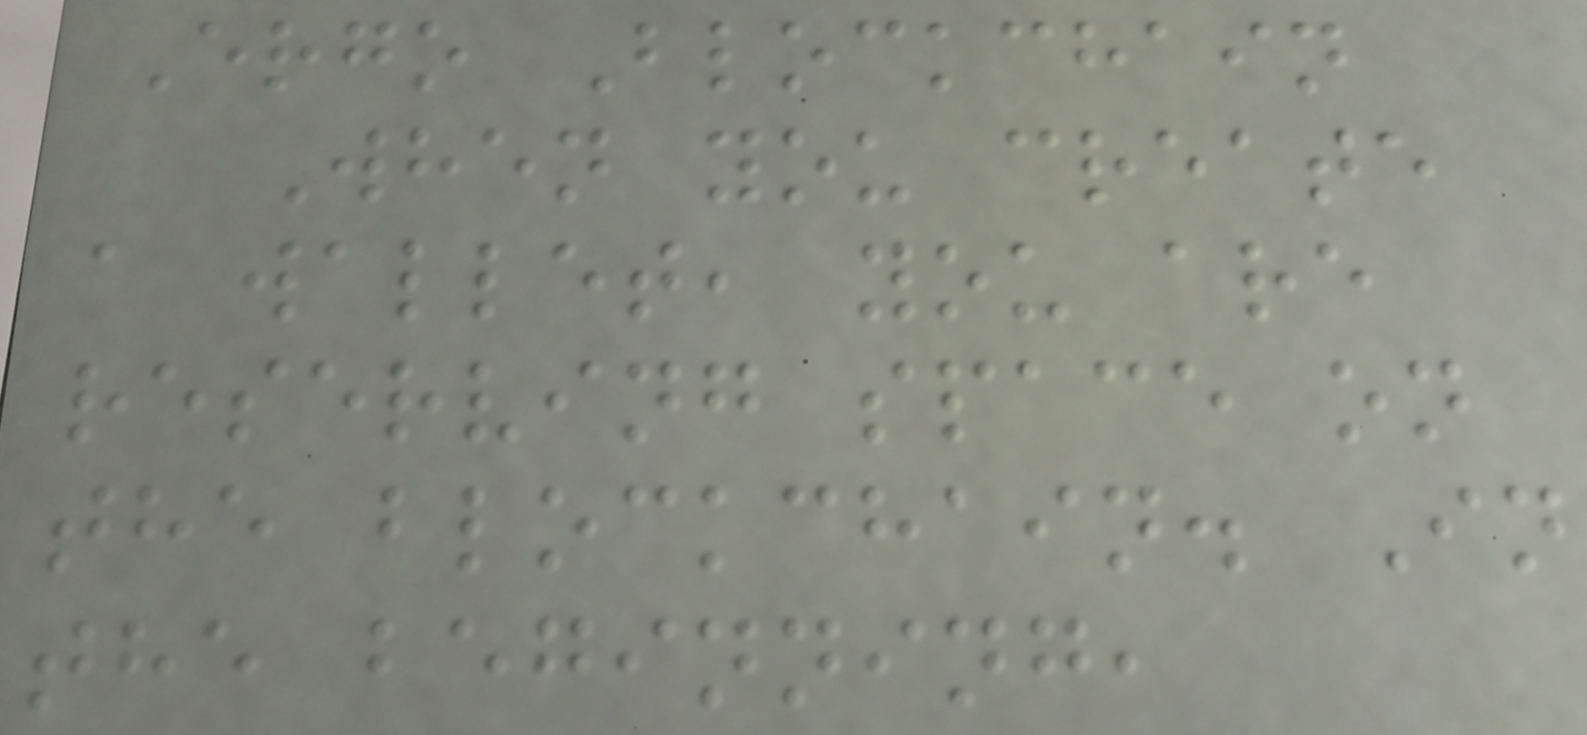Ergo Blockchain
When you create
a wallet, you are
reserving space on
the blockchain. In
the beginning,
